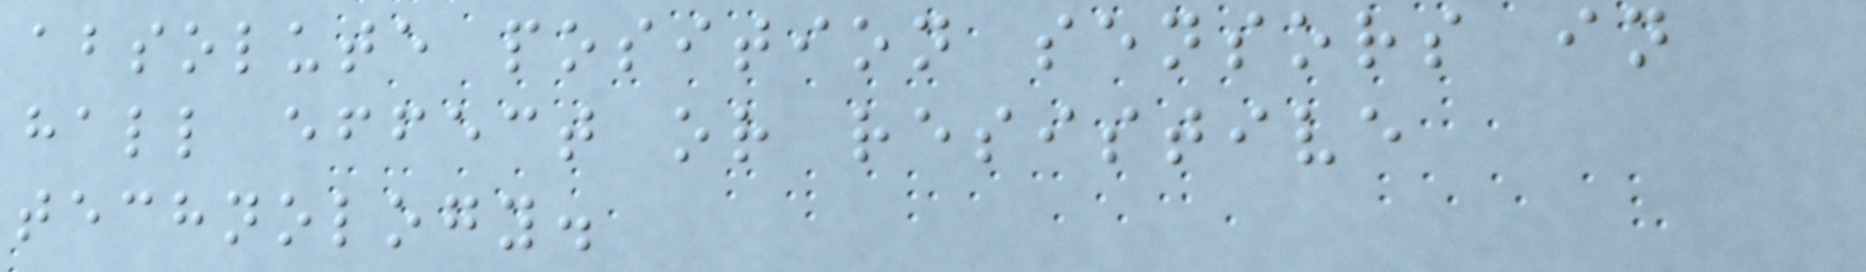absolute position sensors in
hall effect or resistive
technology.
